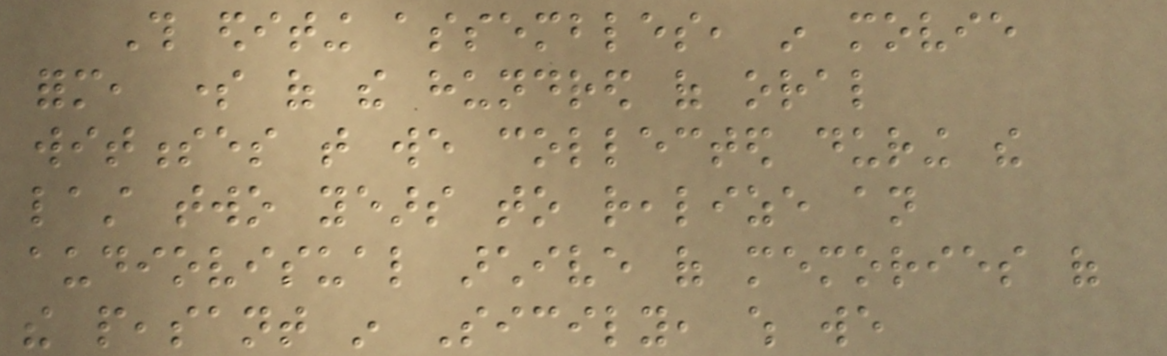This editing assembles, in movie
form, some of the hundred of oral
witnesses that we collected during the
last two years to realize an
audiovisual archive of memories of
the peasant in Sicily, which we
